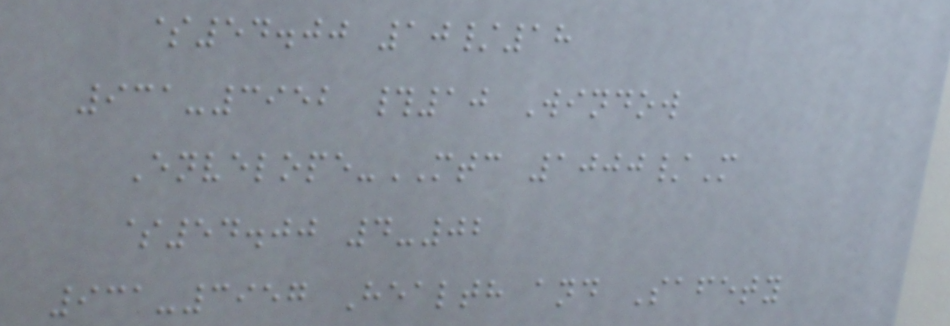$54.00 10/18
931-3952 #10 Window
Envelope-MTC 1000/M
$54.00 4-02
931-3957 Health and Safety
